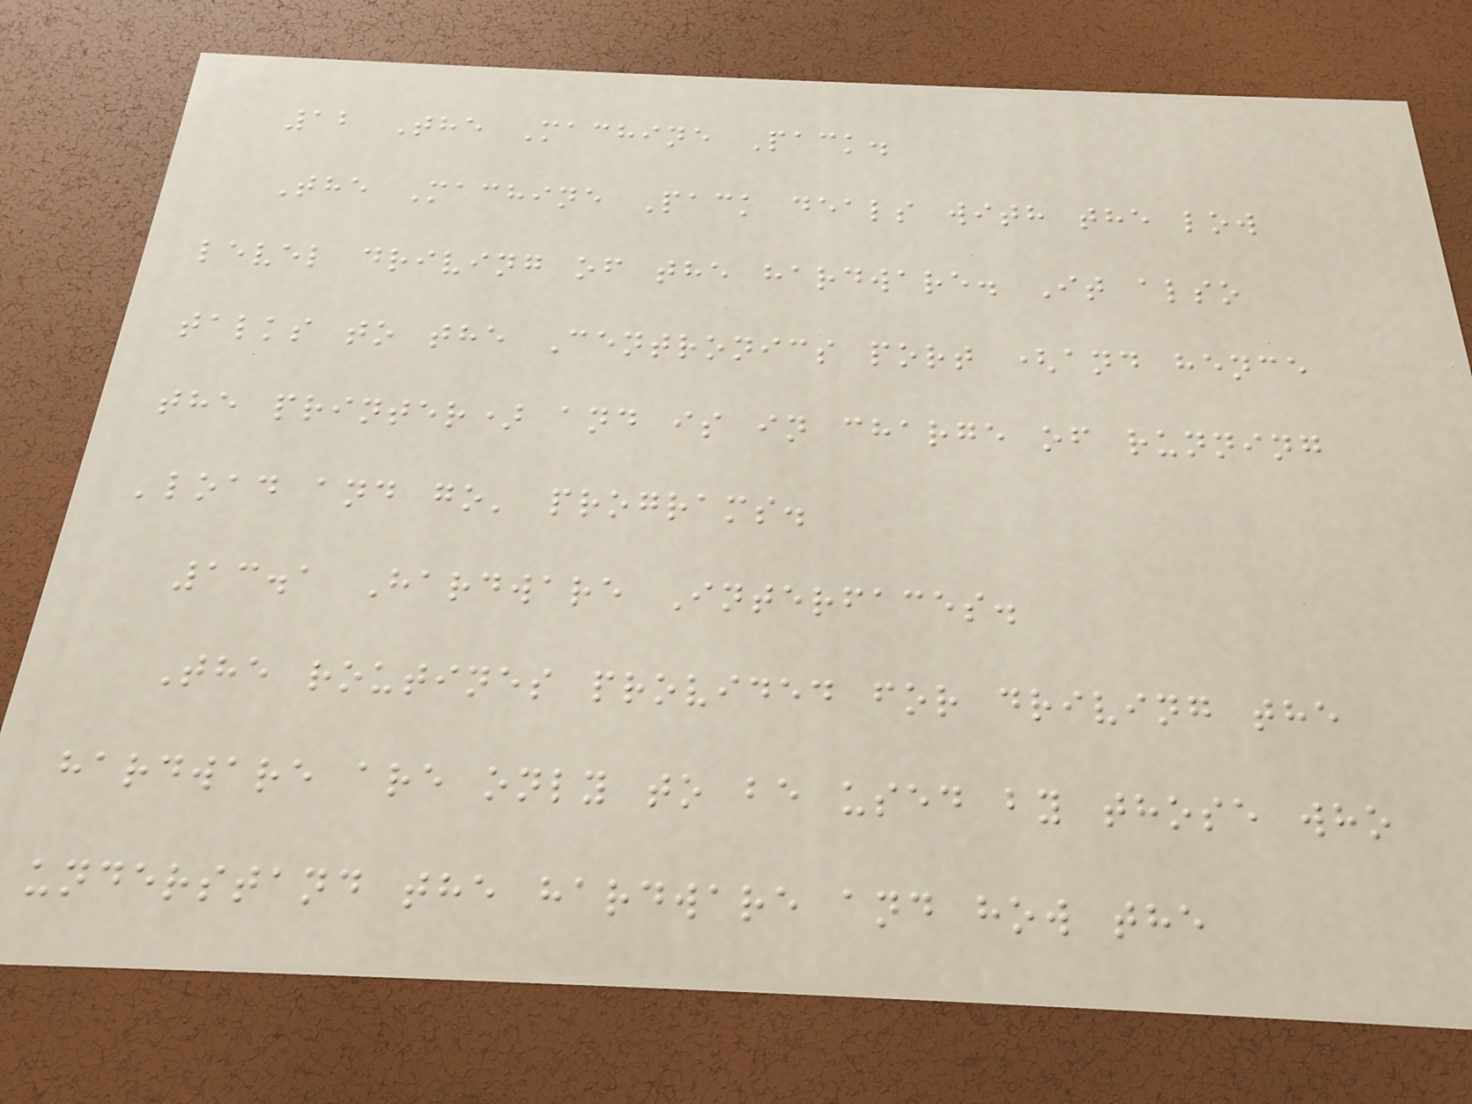12 The Machine Pack.
The Machine Pack deals with the low
level driving of the hardware. It also
talks to the Centronics port (and hence
the printer) and is in charge of running
'load and go' programs.
13.1 Hardware Interfaces.
The routines provided for driving the
hardware are only to be used by those who
understand the hardware and how the
